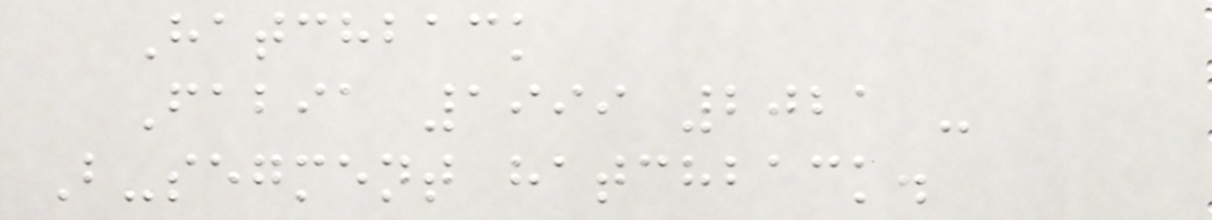Hatchback
Fabia 1999 2021 -
B-segment hatchback.
